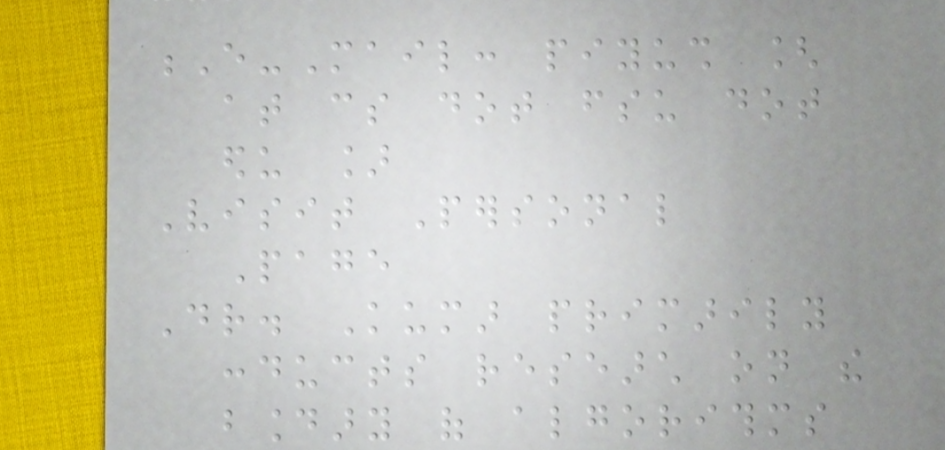E-Mail: piyush [
at cs dot fsu dot
edu ]
Visit Personal
Page
Dr. Kumar primarily
conducts research on the
boundary of algorithms
